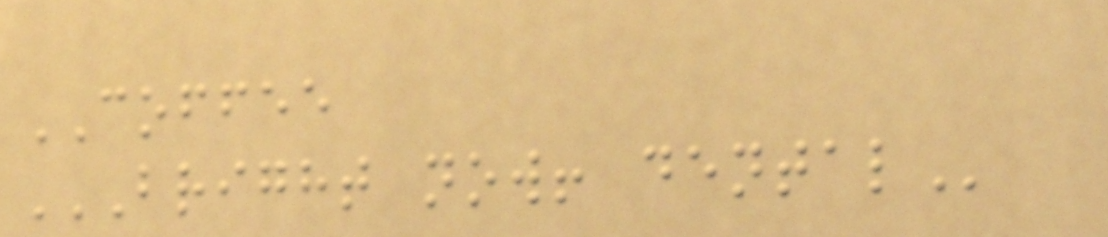COFFEE
BRIGHT NOW! DENTAL
